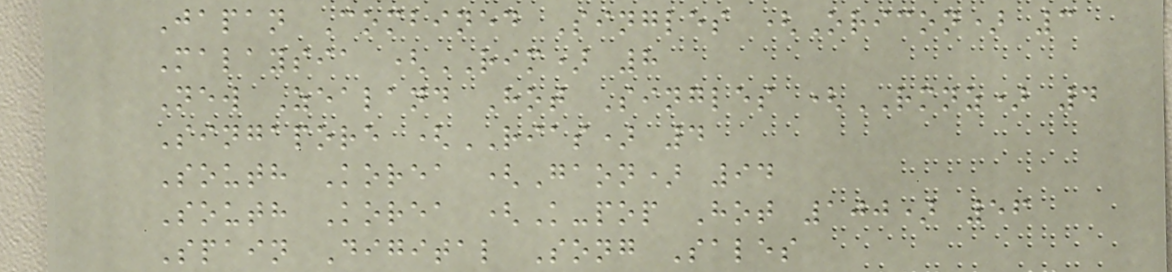Japan Combined Singles (Oricon) 3
Malaysia (RIM) 8
New Zealand Hot Singles (RMNZ) 4
Singapore (RIAS) 4
South Korea (Gaon) 94
South Korea (K-pop Hot 100) 56
Spain Digital Song Sales
